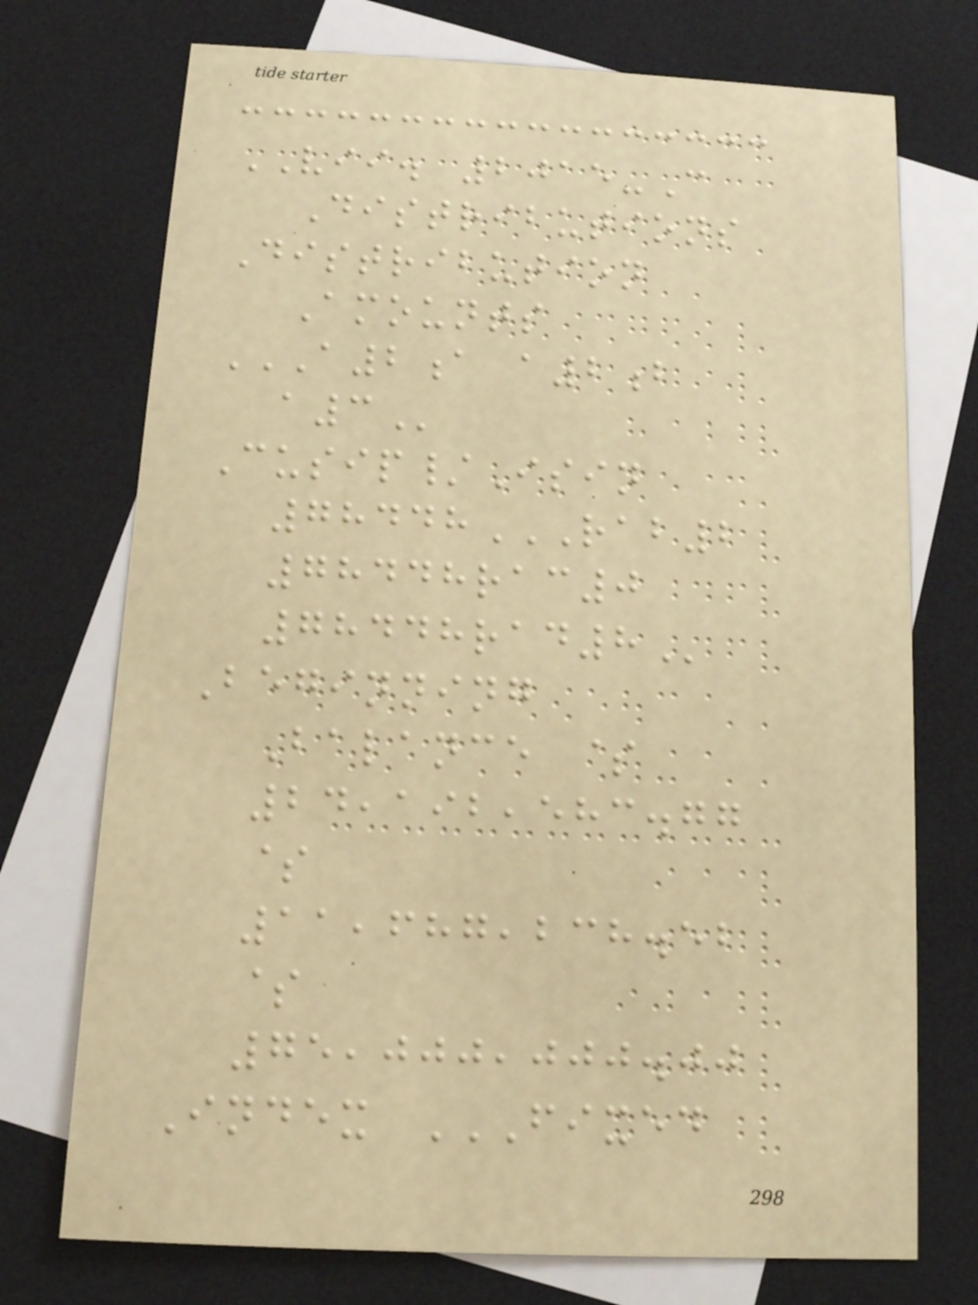VII. 2015-C
Distributions
Distribution
Amounts
A2A A2B
A3
Cusip/Isin
78448RAB2
78448RAC0
78448RAD8
Beginning
Balance $
24,192,583.77
$
11,687,238.52
$
75,000,000.00
Index FIXED
